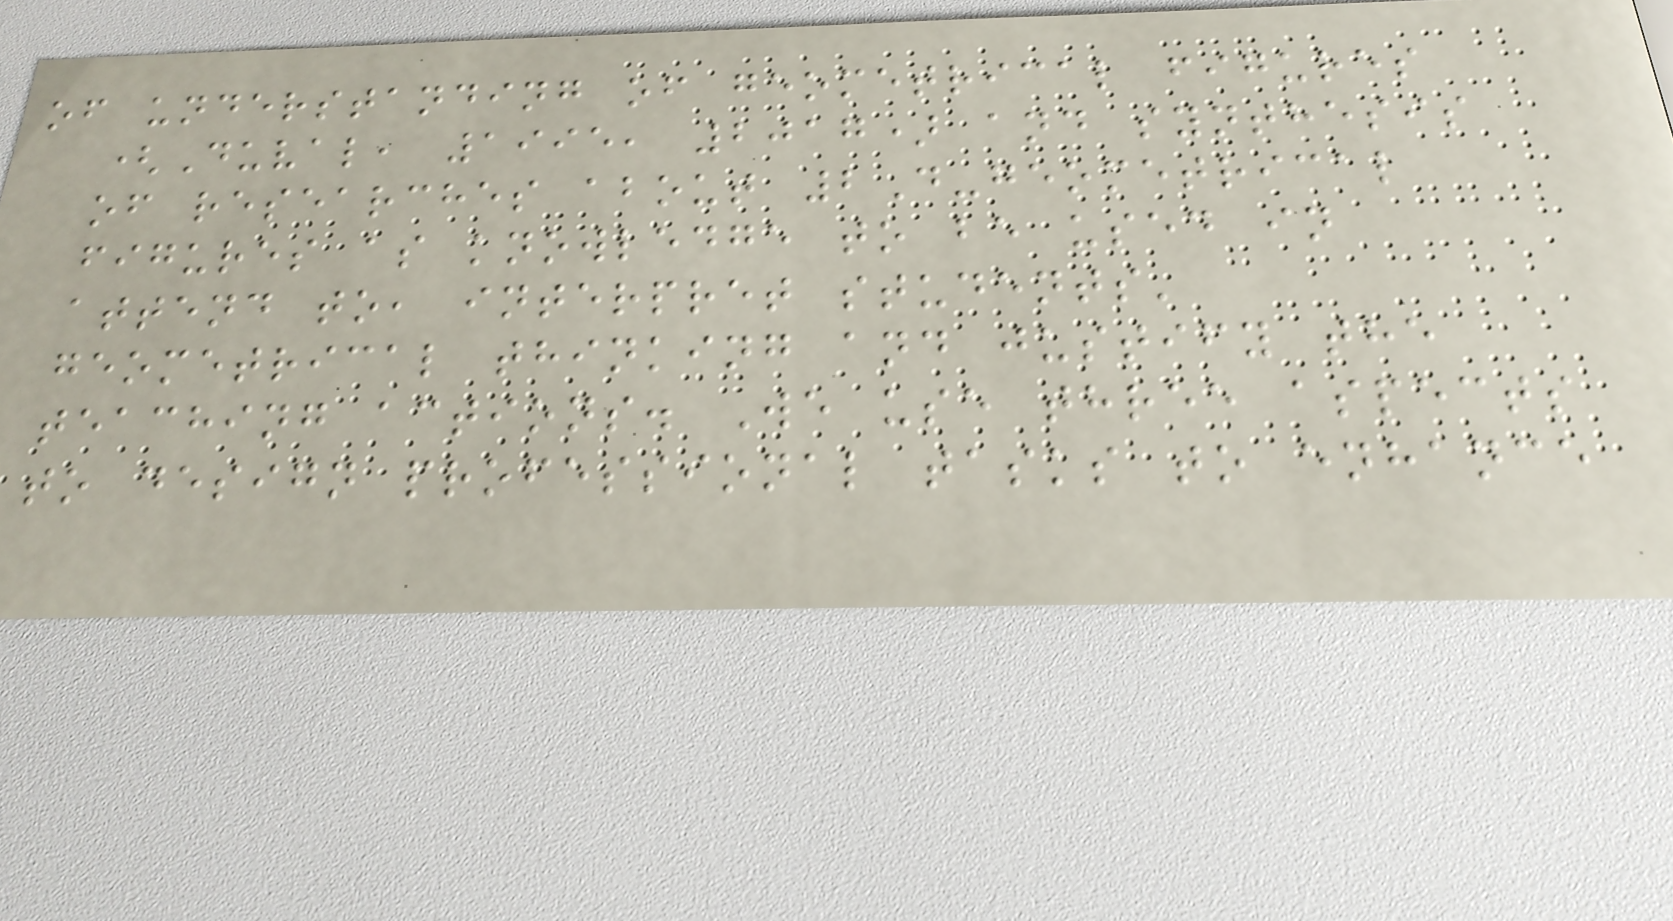of understanding of geometrical figures
(Duval, 1995, 2017) and synthesis
of researches about 2D-geometrical
figures as knowledge to be used in
attend to, interpret students'
geometrical thinking and justify the
teaching actions. We use three aspects
to design professional tasks to enhance
